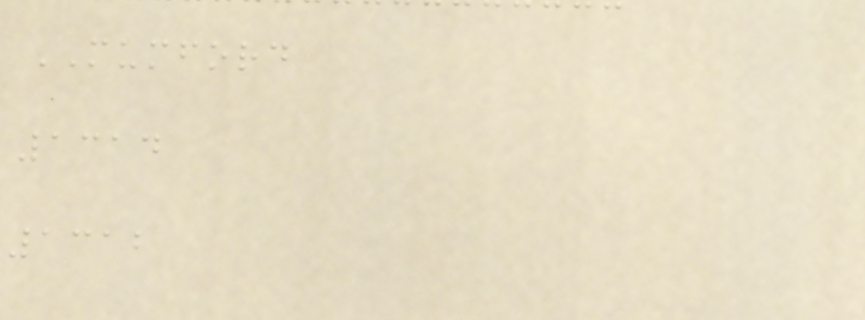MUMFORD
1314
1312
